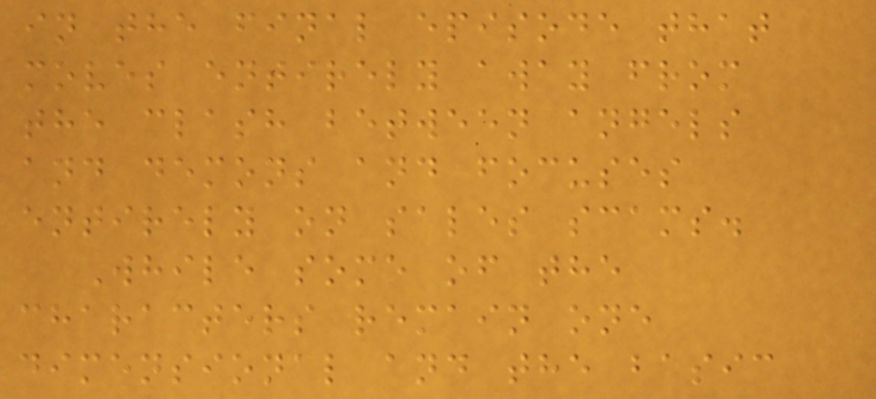in the final episode that
moves entirely away from
the clash between angels
and demons and focuses
entirely on sales scams.
While some of the
characters remain one
dimensional and the basic
